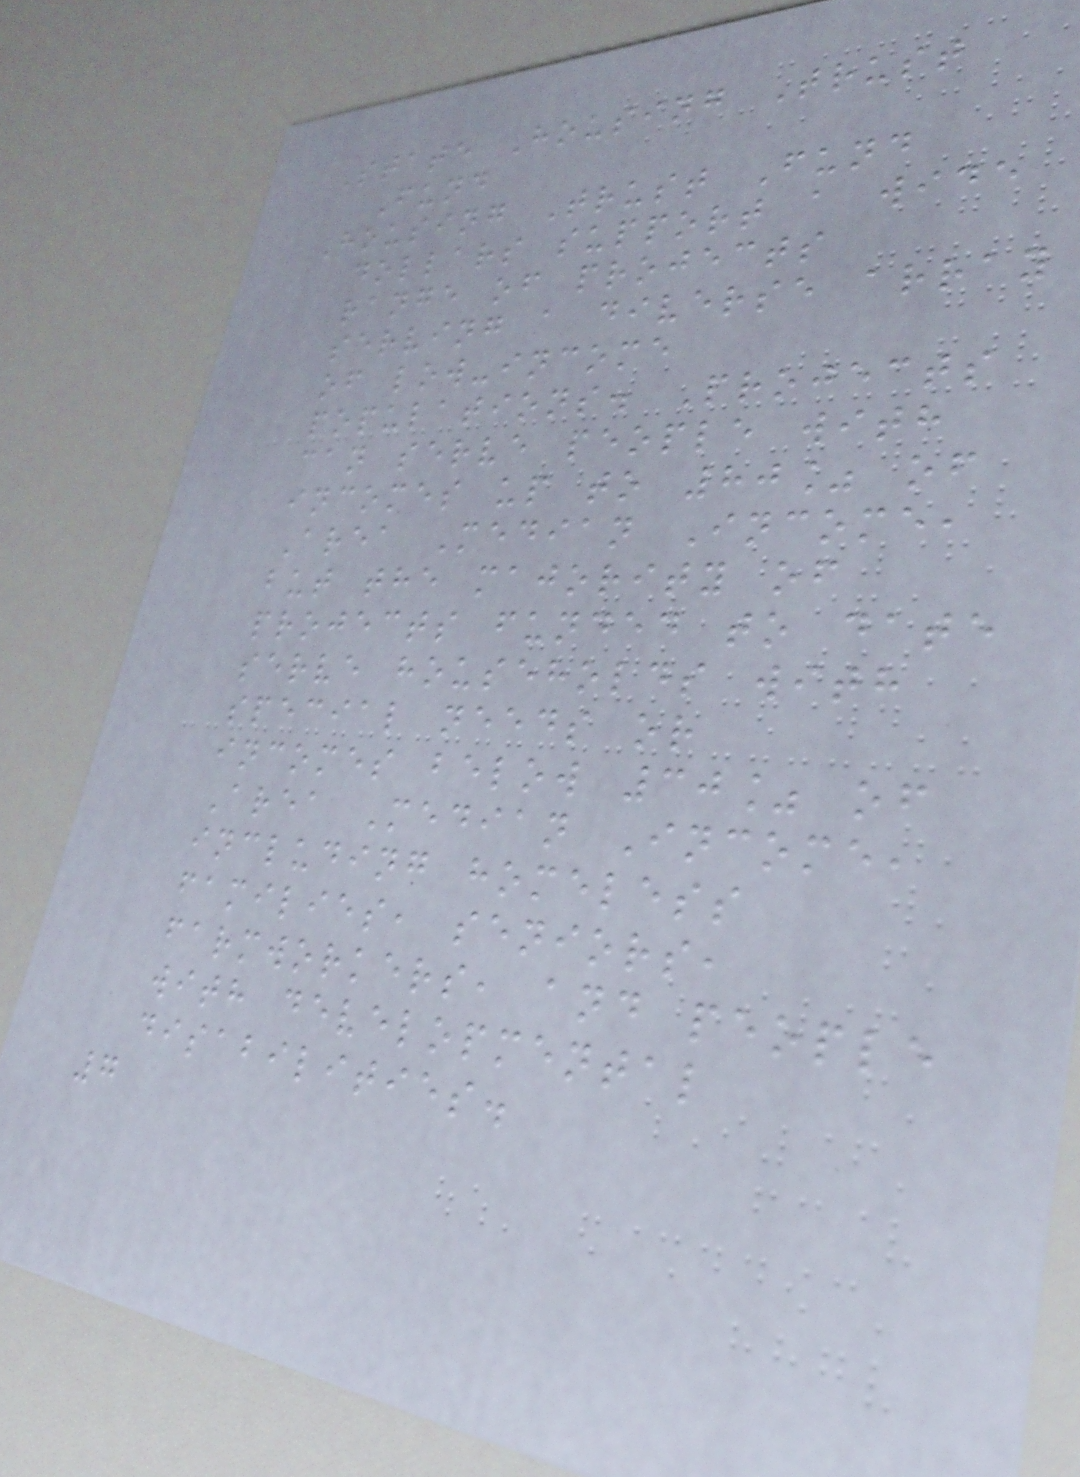State Housing Trust
Fund
Housing Trust Fund
dollars support a wide
range of projects
serving a diverse array
of low-income
populations. Projects
can serve people with
incomes up to 80% of
Area Median Income,
but the majority of
projects funded to date
serve households with
special needs or
incomes below 30% of
Area Median Income,
including homeless
families, seniors,
farmworkers, and people
with developmental
disabilities.
7
